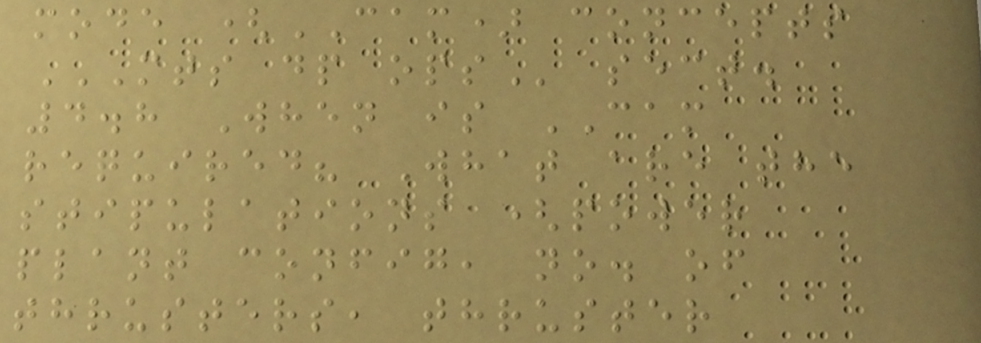mode (CAM) concepts
MTS DP OPS sect.
4.8 When is CAM
required? What are the
stipulations (power
plant config, no. of
thrusters, thruster
